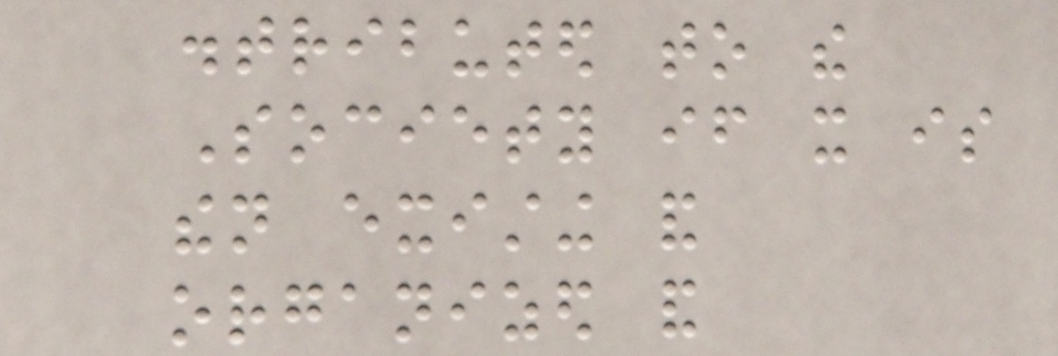distributed to the
Society if it is
then existing and
organized and
